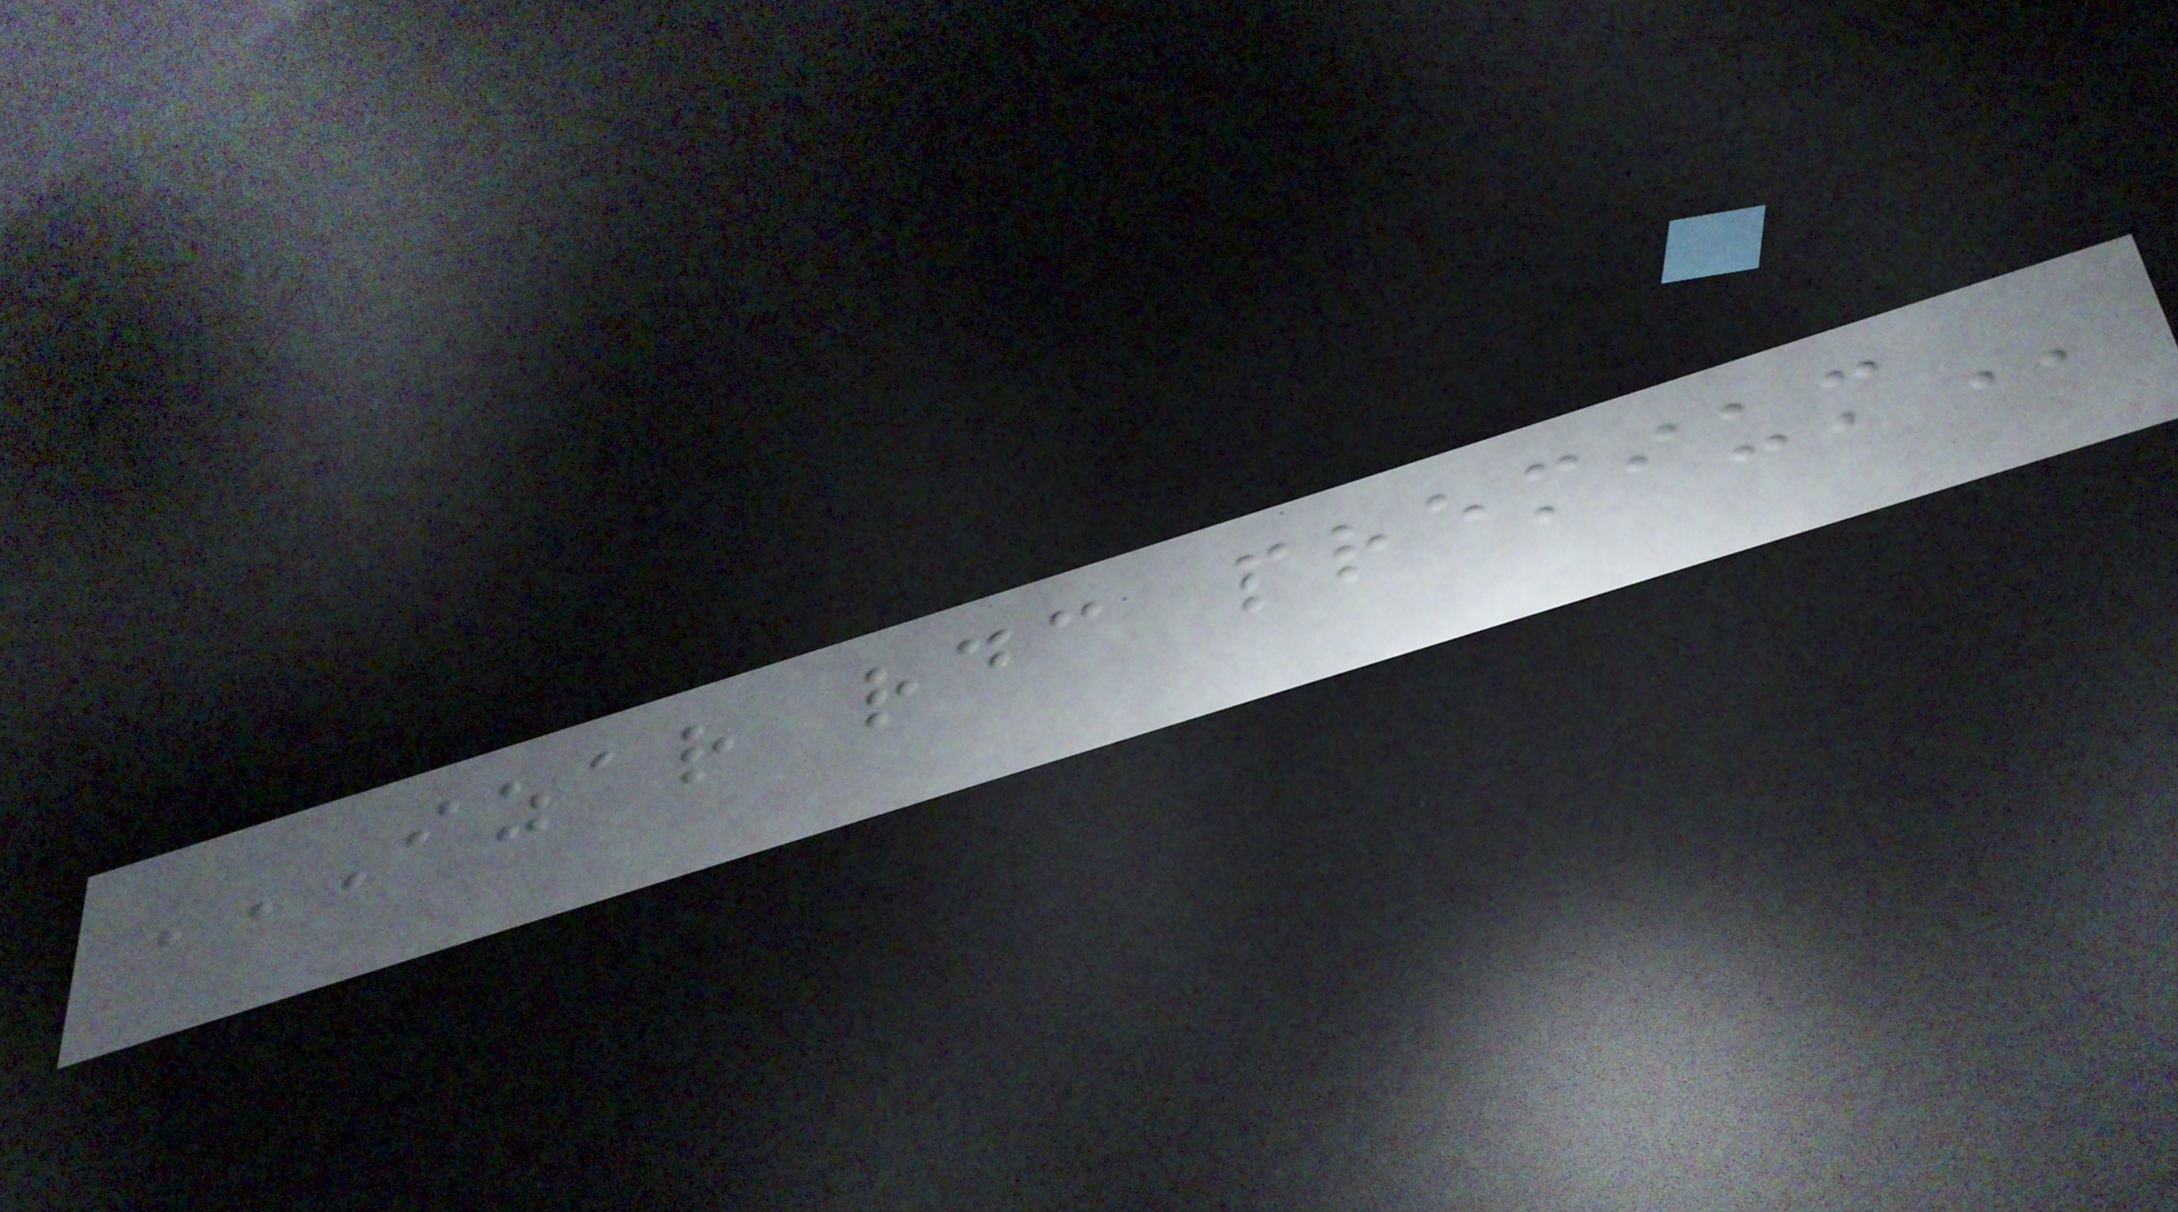IZAR RDC PREMIUM
